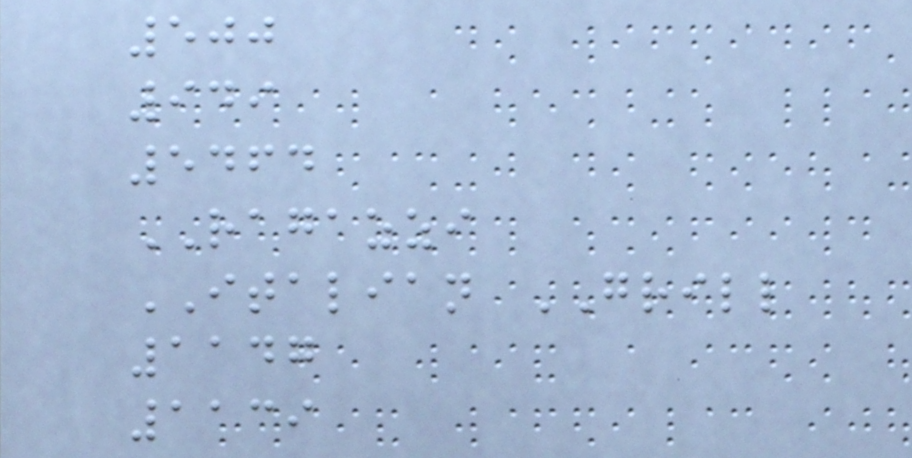500
949
5464
RAGAZZI
ITALIAN GRILL
1147
1139
